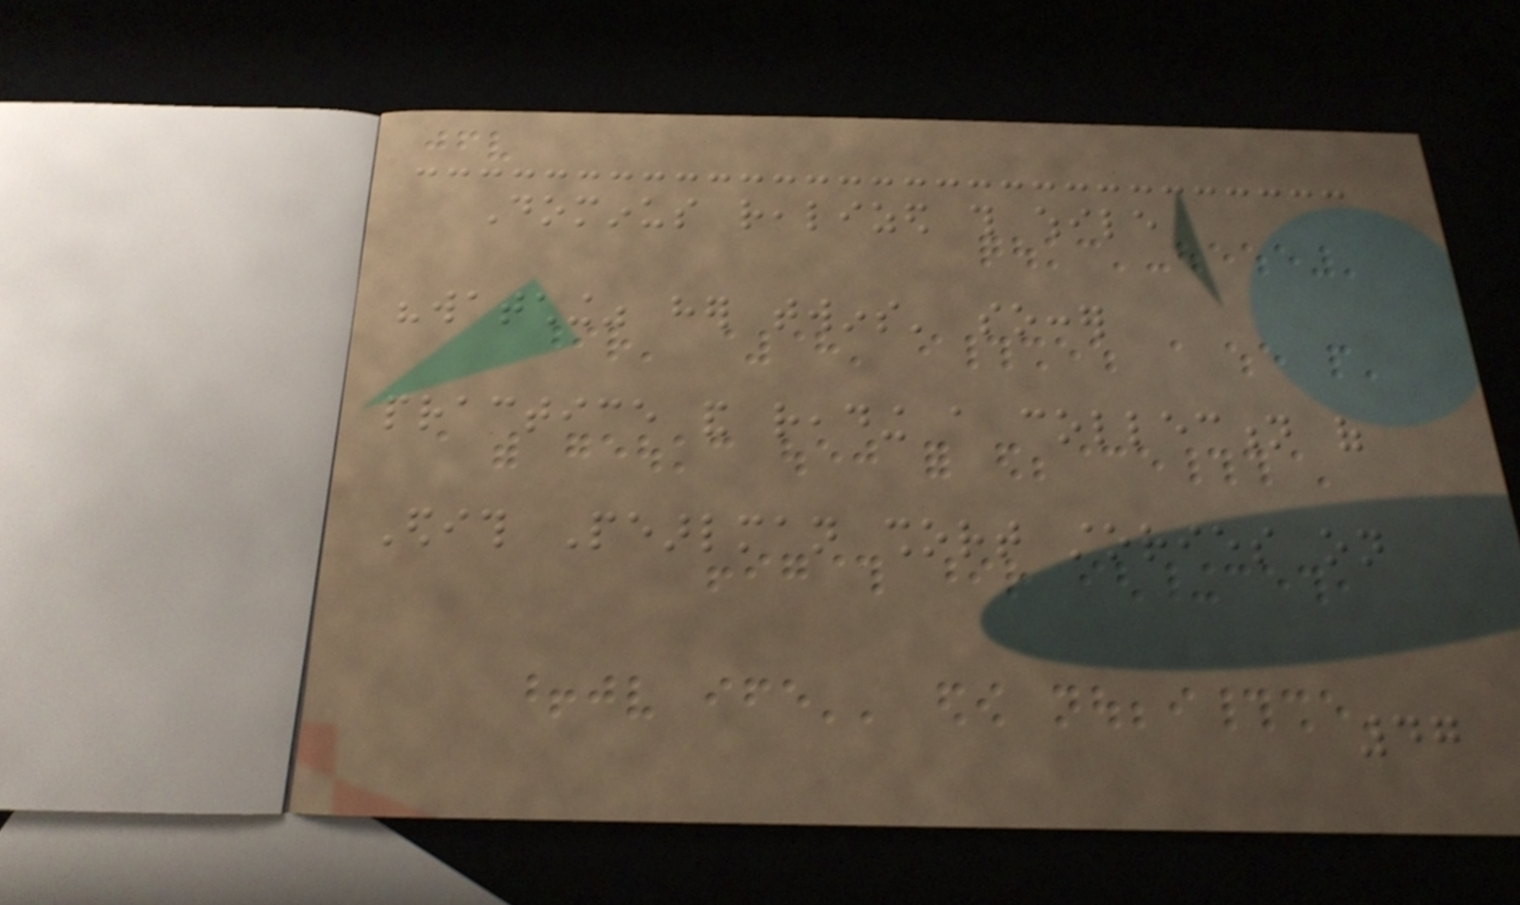Dominus realized this while
"watching" her twins' soccer
practice and reading a collection of
Edith Pearlman short stories on
47
